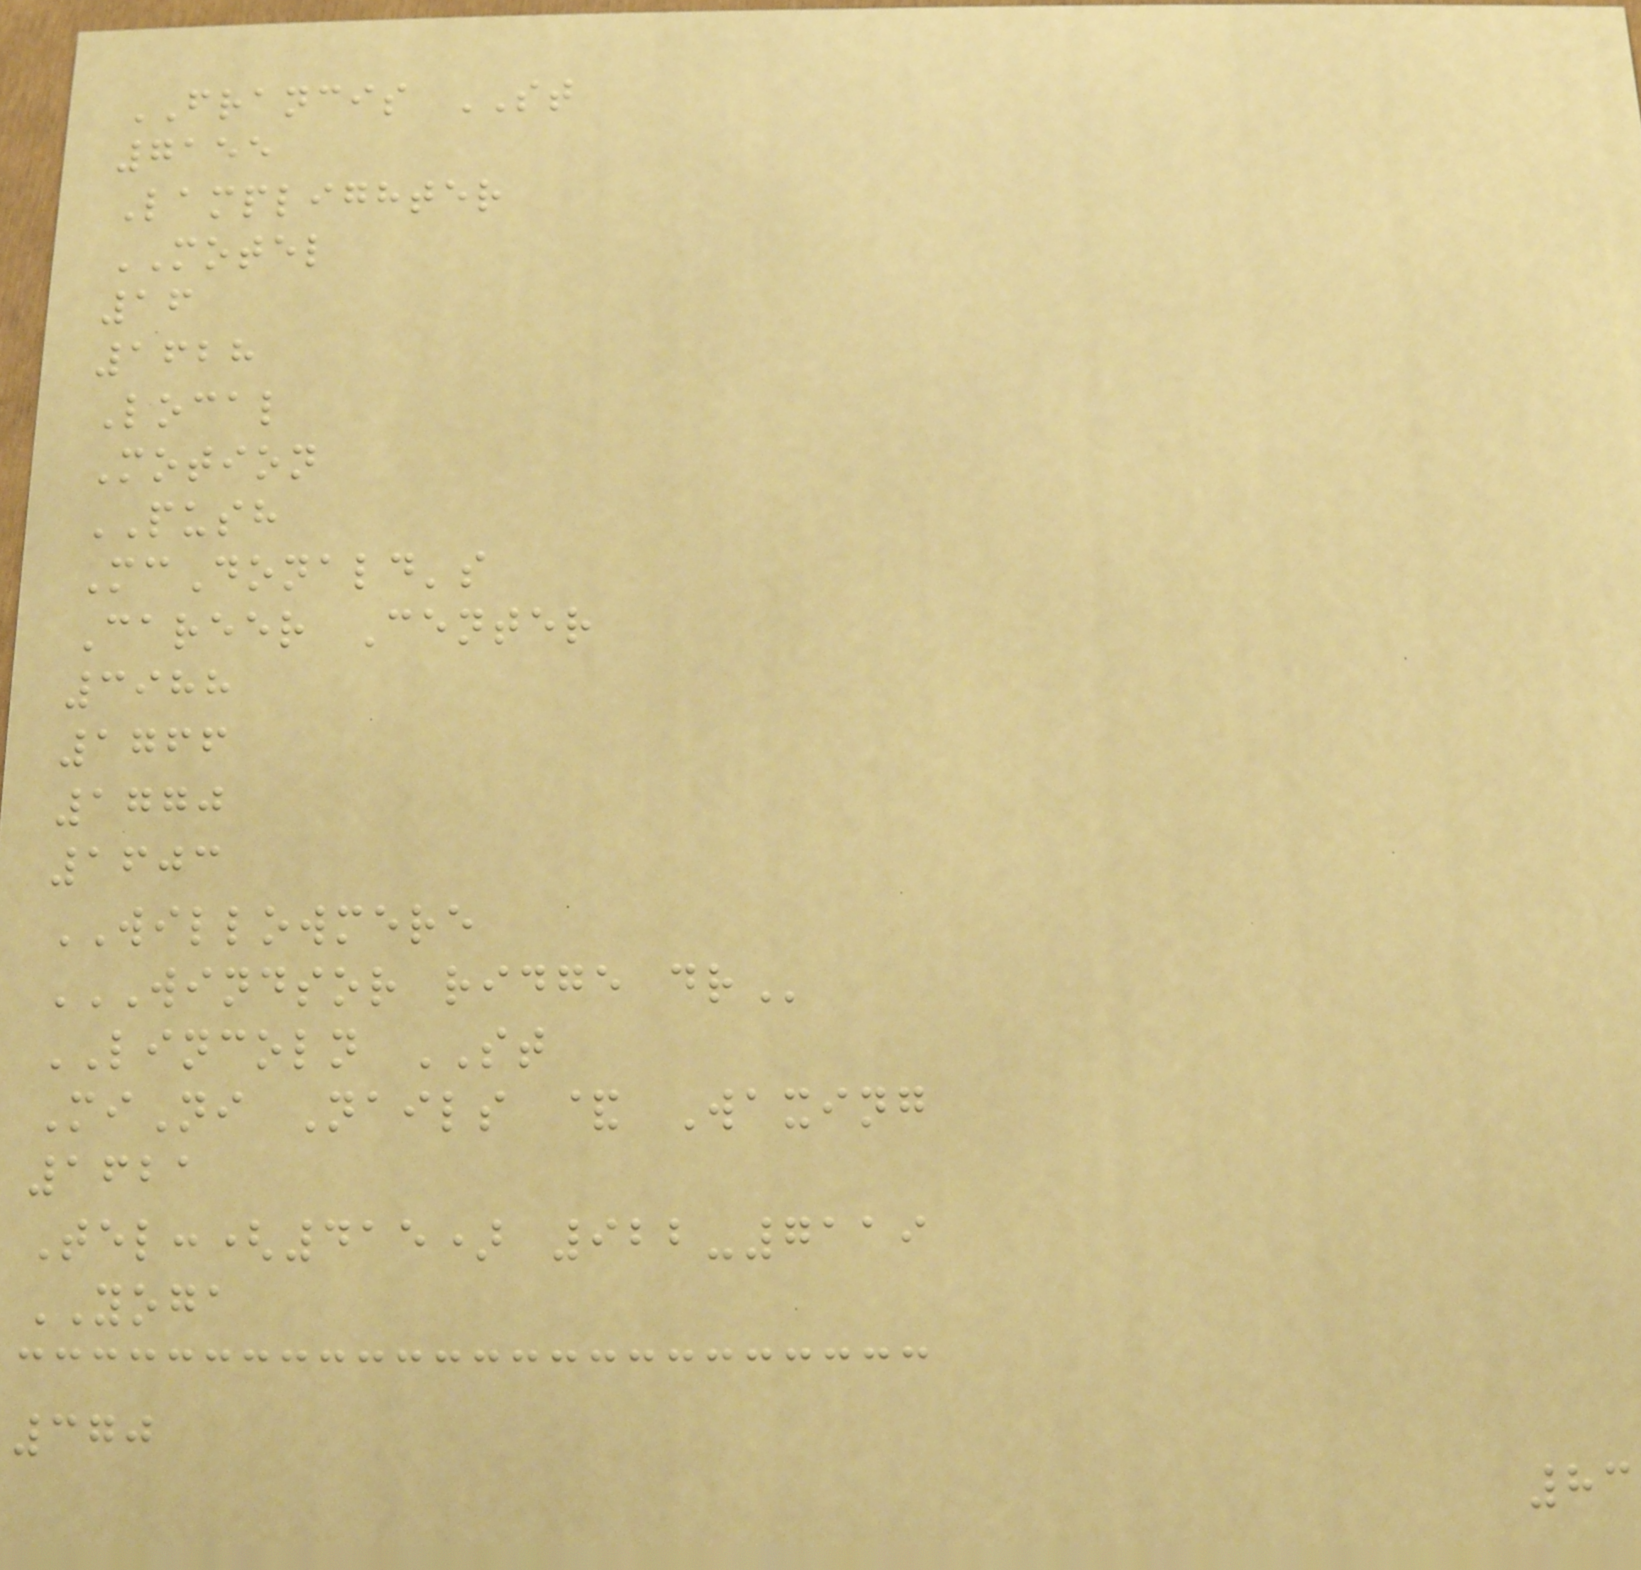FRANCIS ST
7155
Lamplighter
MOTEL
16
1628
Local
Motion
PUSH
McDonald's
Career Center
3988
1766
1770
1603
WILLOWMERE
WINDSOR RIDGE DR
LINCOLN ST
MiNi Nails & Waxing
1621
Tel:(415) 922-7119
YOGA
370
83
